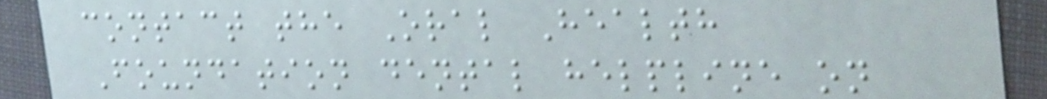contact the Oral Health
Foundation dental helpline on
